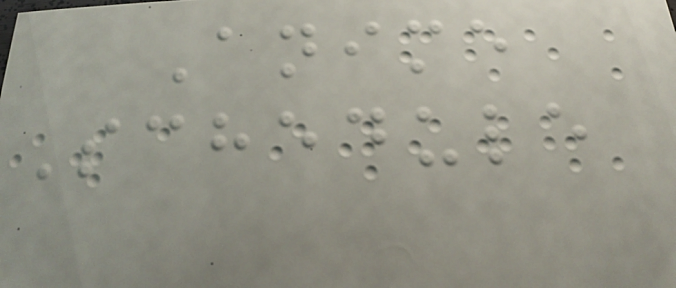Anime
Schedule
